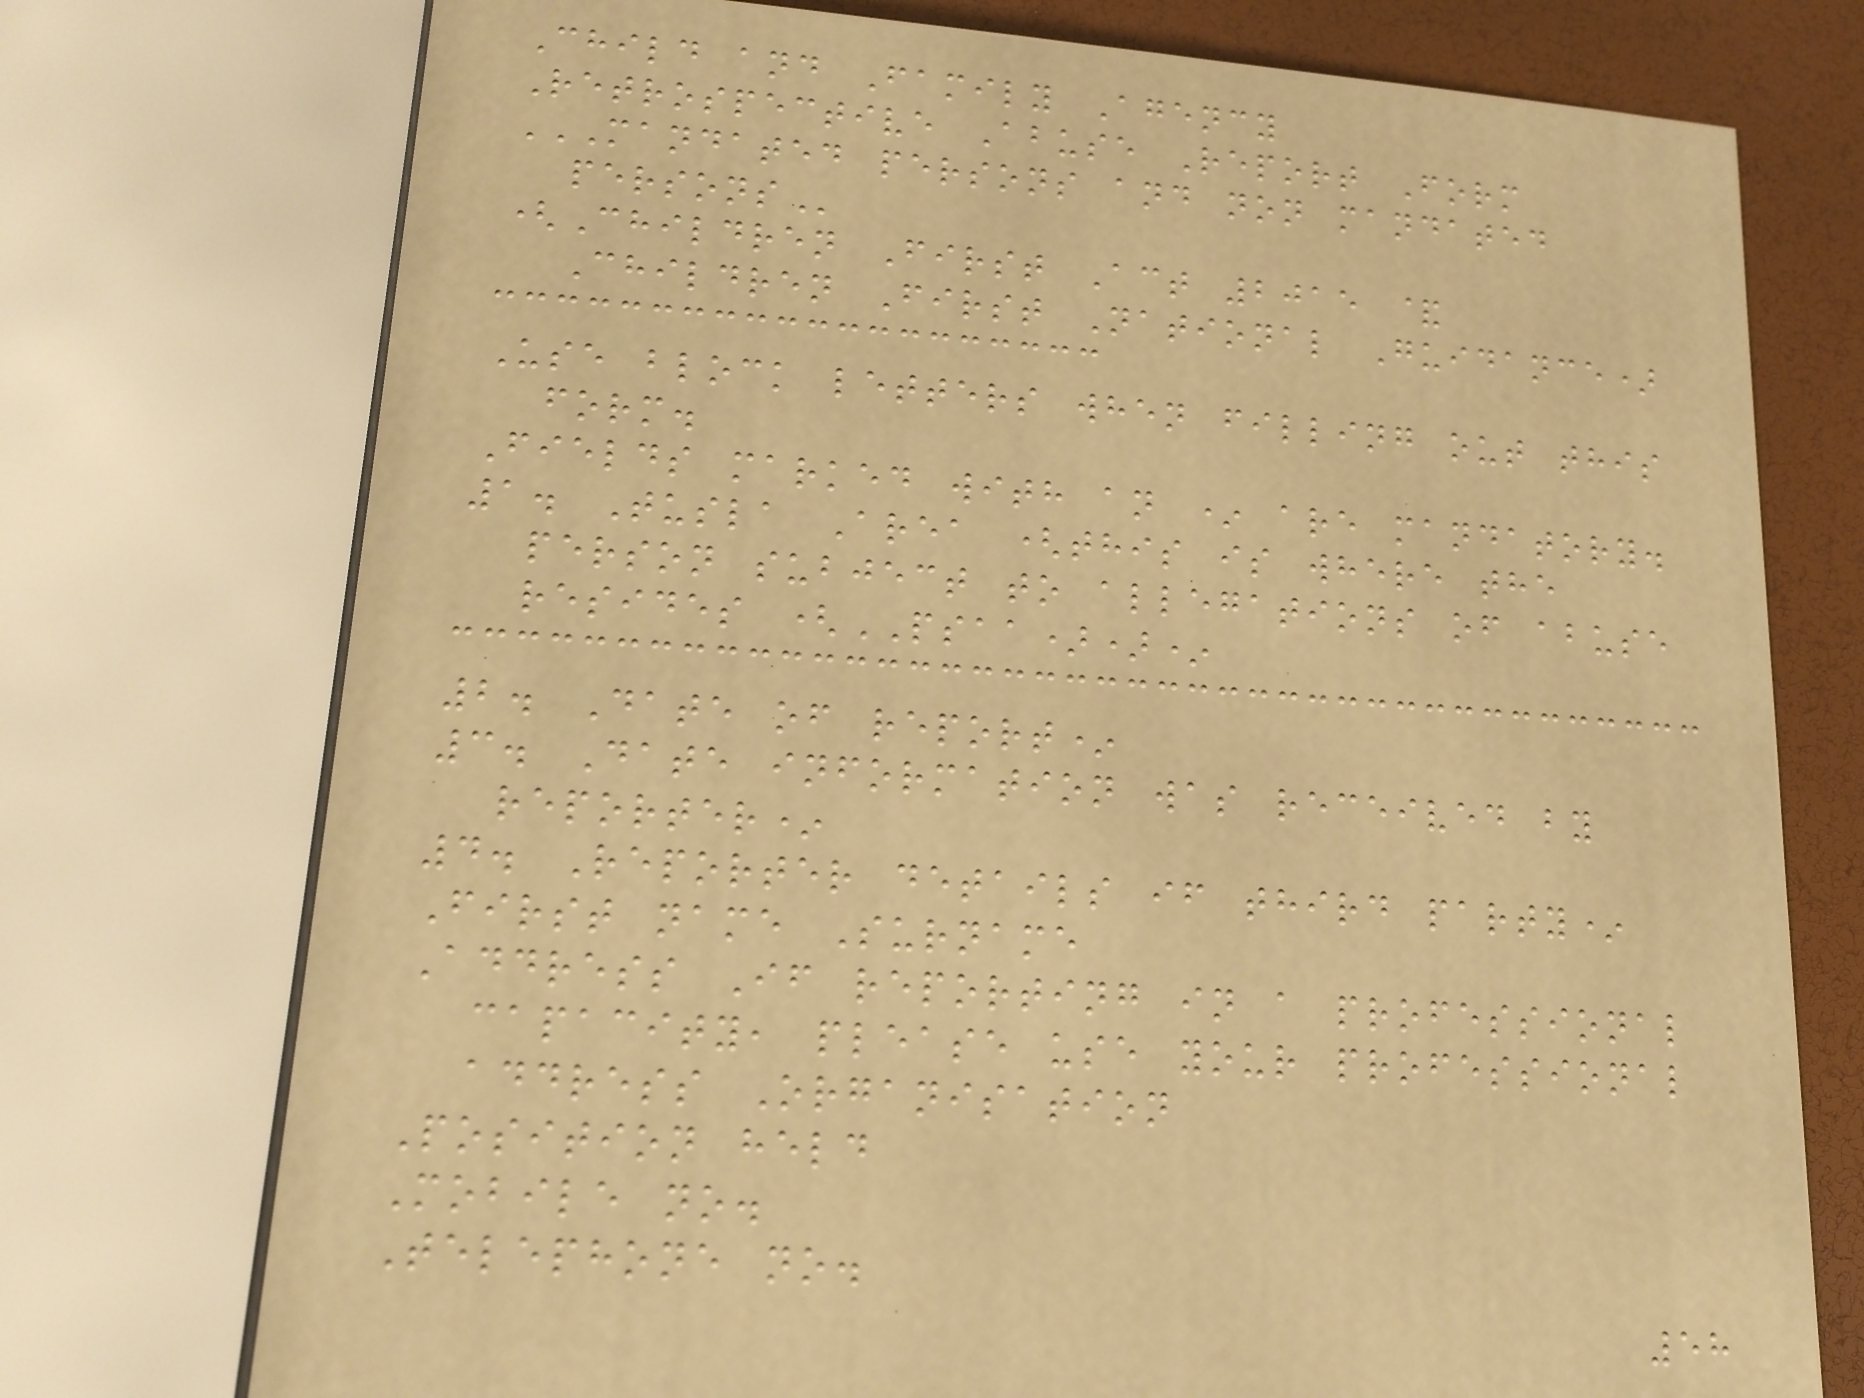Child and Family Agency
Retrospective Abuse Report Form
MANDATED PERSONS AND NON MANDATED
PERSONS
(Children First Act 2015 &
Children First National Guidance)
Use block letters when filling out this
form.
Fields marked with an * are mandatory.
1. Tusla Area (this is where the
person subject to allegations of abuse
resides (PSAA))*
2. Date of report*
3. Date information was received by
reporter*
4. Reporter details if third party*
First name Surname
Address If reporting in a professional
capacity, please use your professional
address Organisation
Position held
Mobile no.
Telephone no.
58
